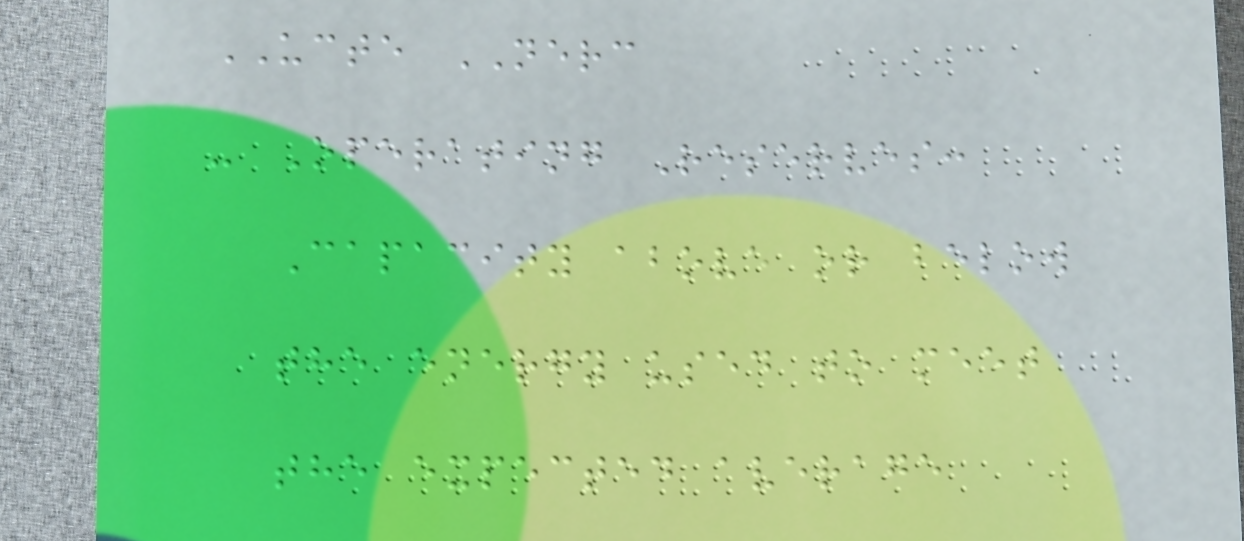UCTE NERC
- Operating Reserves:
Capacity above or below
the energy used to meet
the expected average
